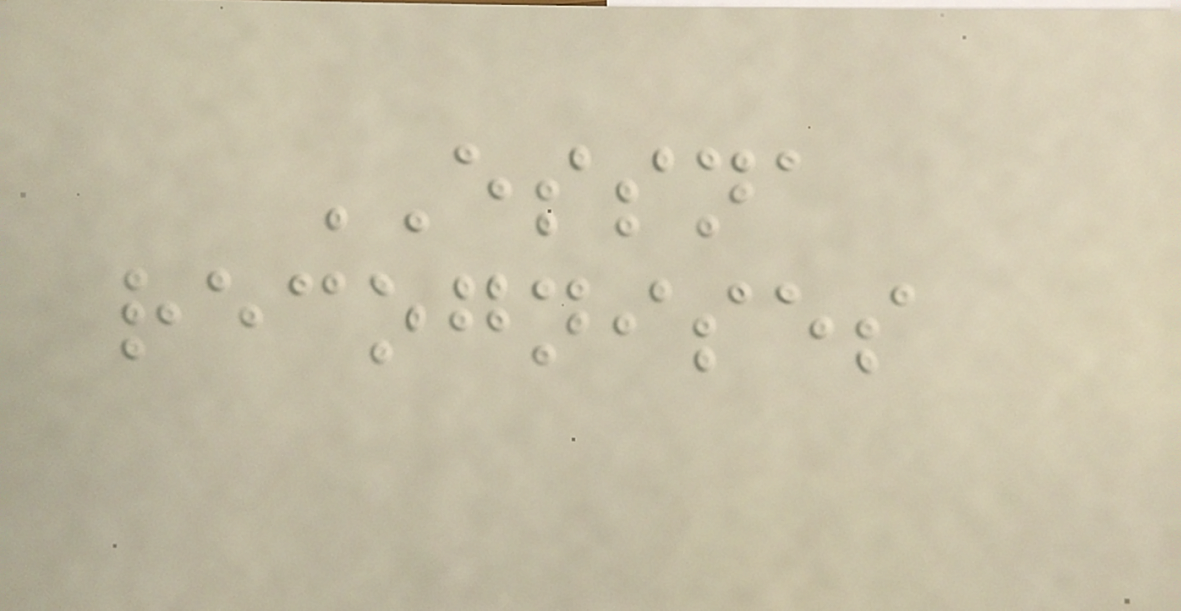ESSNA
recognises
